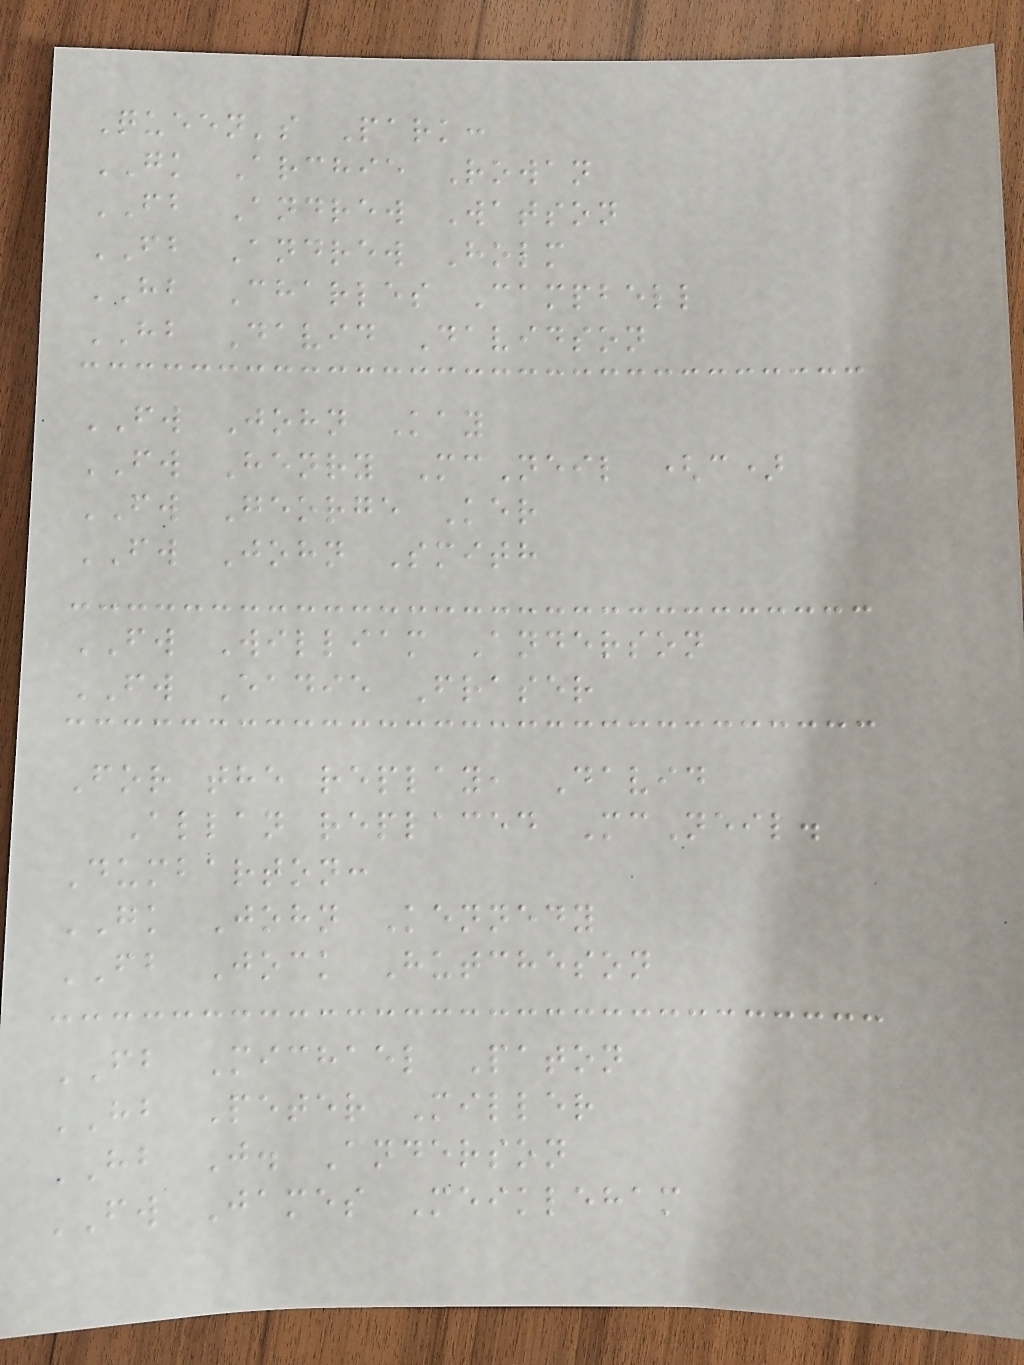Queen's Park:
GK Archie Rowan
FB Andrew Watson
FB Andrew Holm
HB Charles Campbell
HB David Davidson
FW John Kay
FW Henry McNeil (c)
FW George Ker
FW John Smith
FW William Anderson
FW Eadie Fraser
For the replay, David
Allan replaced McNeil.
Dumbarton:
GK John Kennedy
FB Jock Hutcheson
FB Michael Paton
HB Peter Miller
HB J. Anderson
FW James Meikleham
